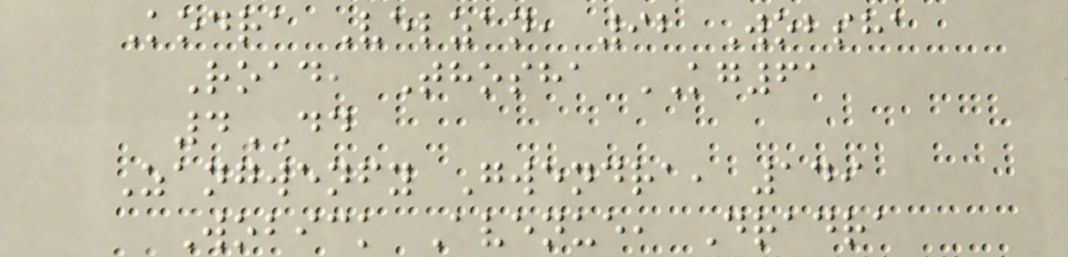Kodra Velzan, 92 Wobsha
Road, Thosha KG61
4DD
Zangwenfy Gwendra, 149
Wobick Avenue, Dradra
